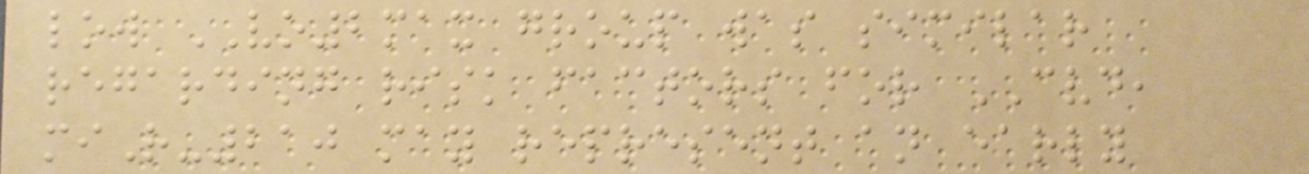low VO2max group was similar
regarding risk factors for CVD,
miR-210 may represent an early
